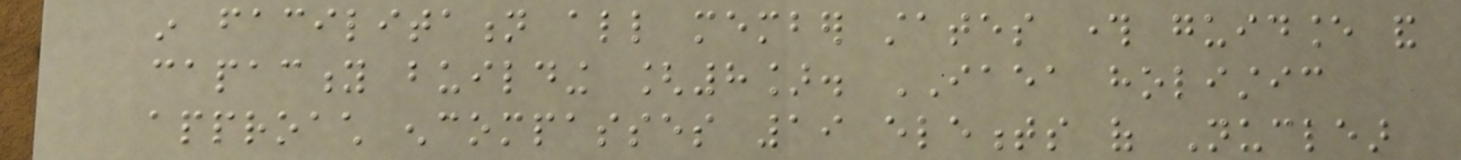in facilitation all member states through guidance and
capacity building [8]. IAEA holistic
approach encompasses 19 elements of Nuclear
